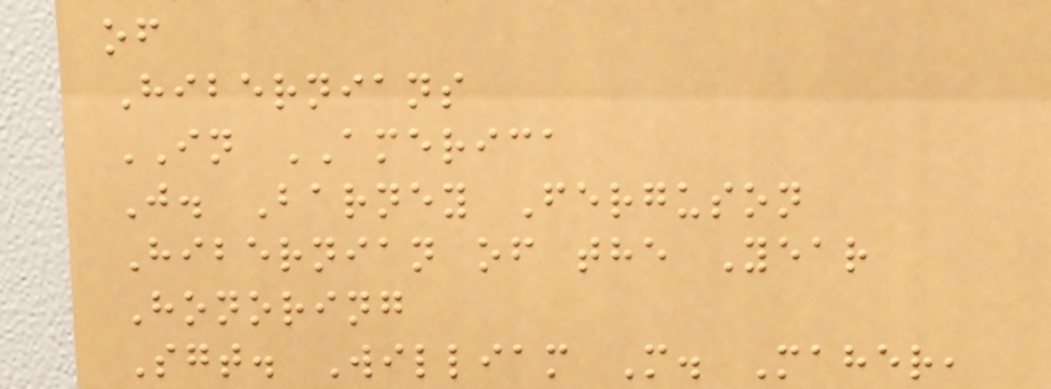of
Hibernians
IN AMERICA
J. Barney Ferguson
Hibernian of the Year
Honoring
Sgt. William M. Maher,
